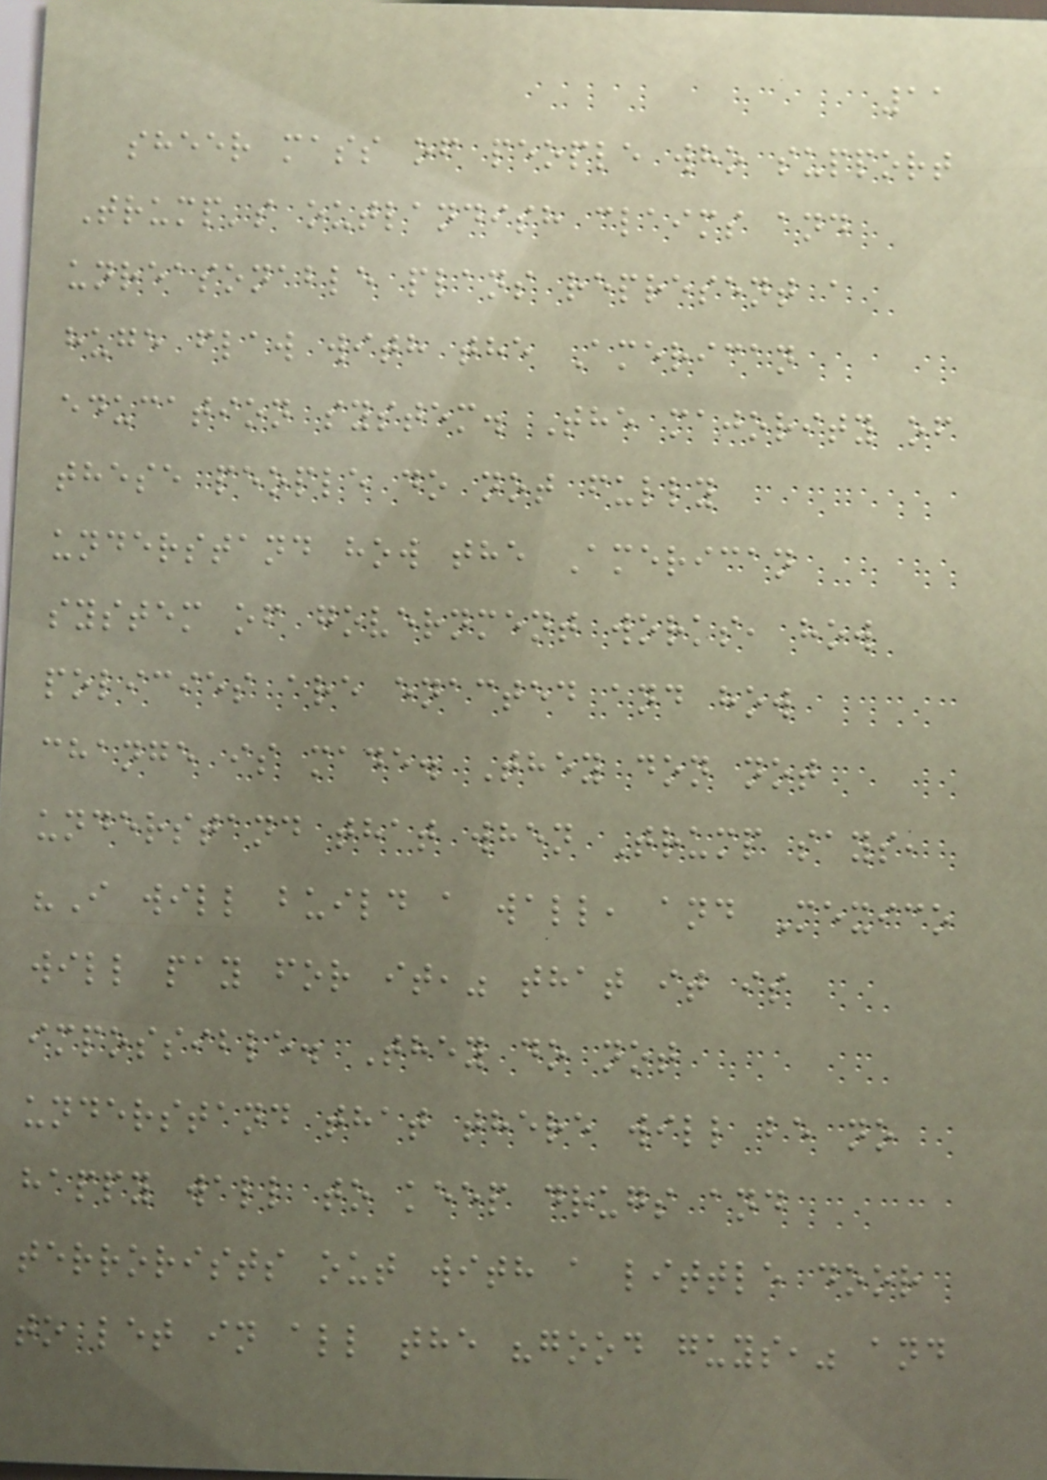11
sheer mass of people who support
Trump's outlandish claims and
unreasonable plans represent a
huge flaw with the American
education system. The majority of
these people do not fully
understand how the American
system of government works, how
policies are enacted and how
change is made. They don not
understand that when Trump says,
"I will build a wall, and Mexico
will pay for it," that it is
impossible. They do not
understand that there will be no
happy wall to keep drugs and
terrorists out with a little door
to let in all the "good guys," and
